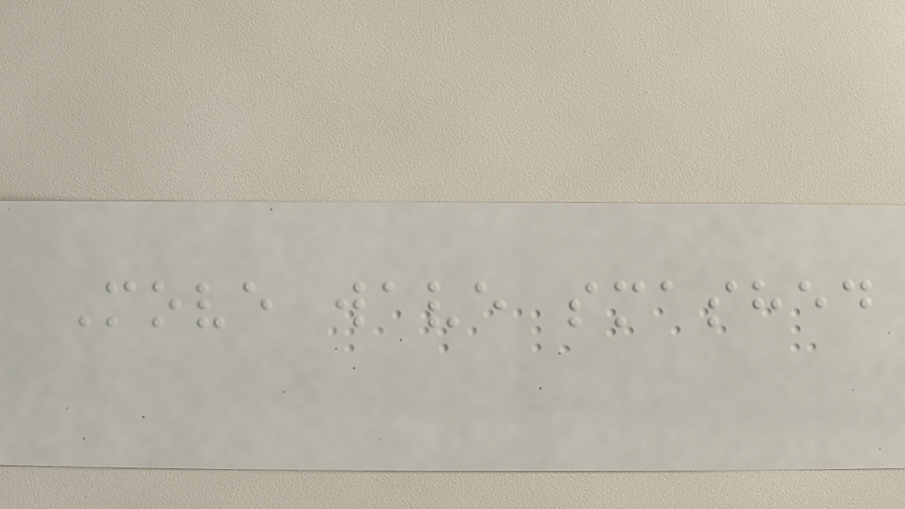Move wave smashed
